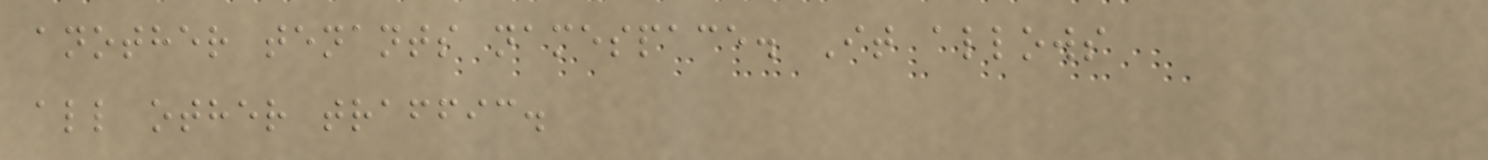another tenants namespace. It allows
all other traffic.
